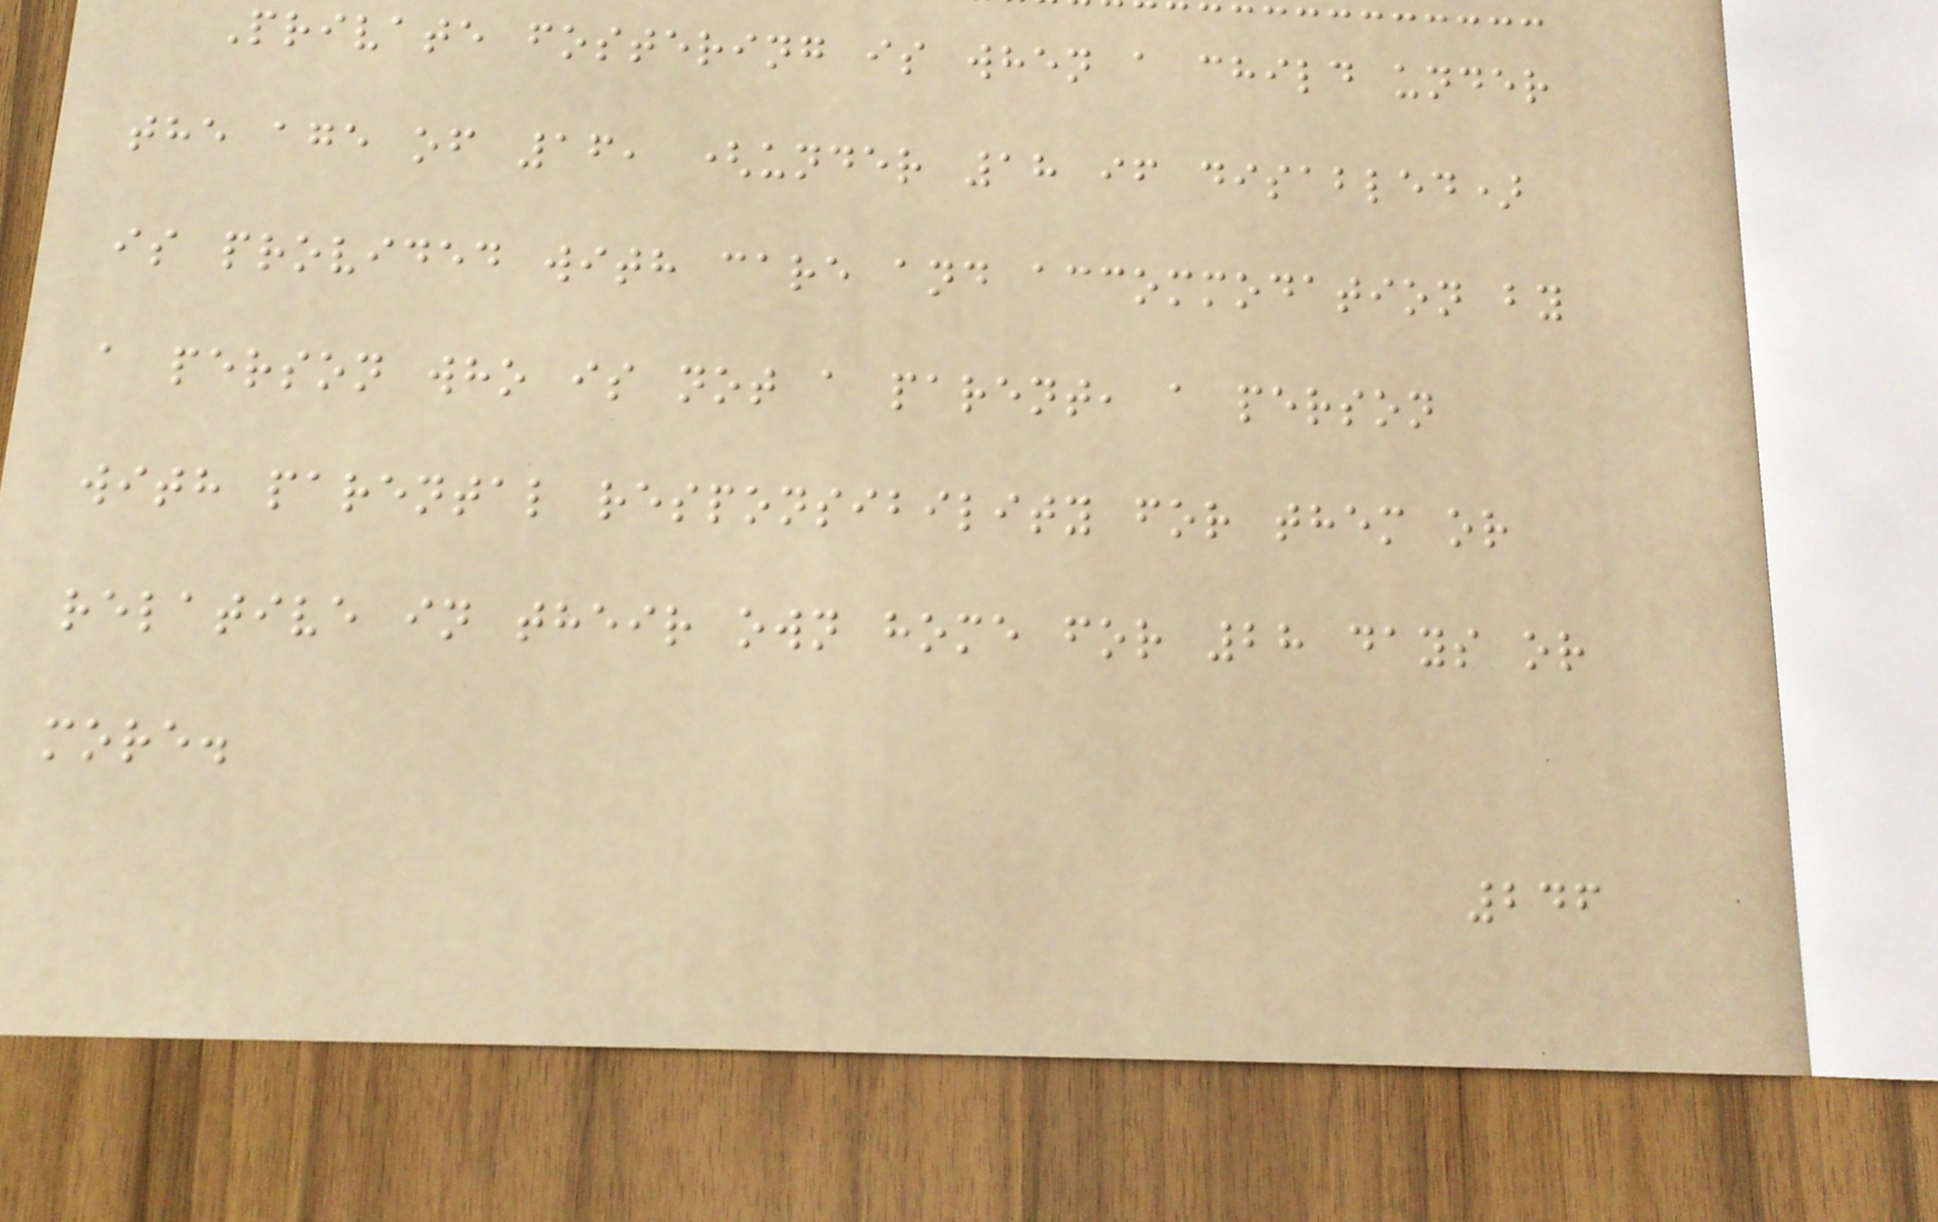Private fostering is when a child under
the age of 16, (under 18 if disabled)
is provided with care and accommodation by
a person who is not a parent, a person
with parental responsibility for them or
relative in their own home for 28 days or
more.
246
